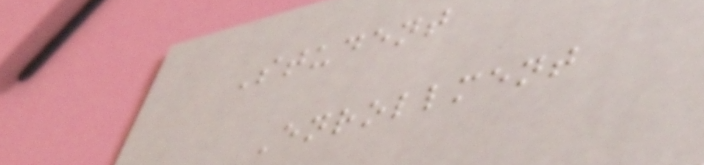Student
Enrollment
